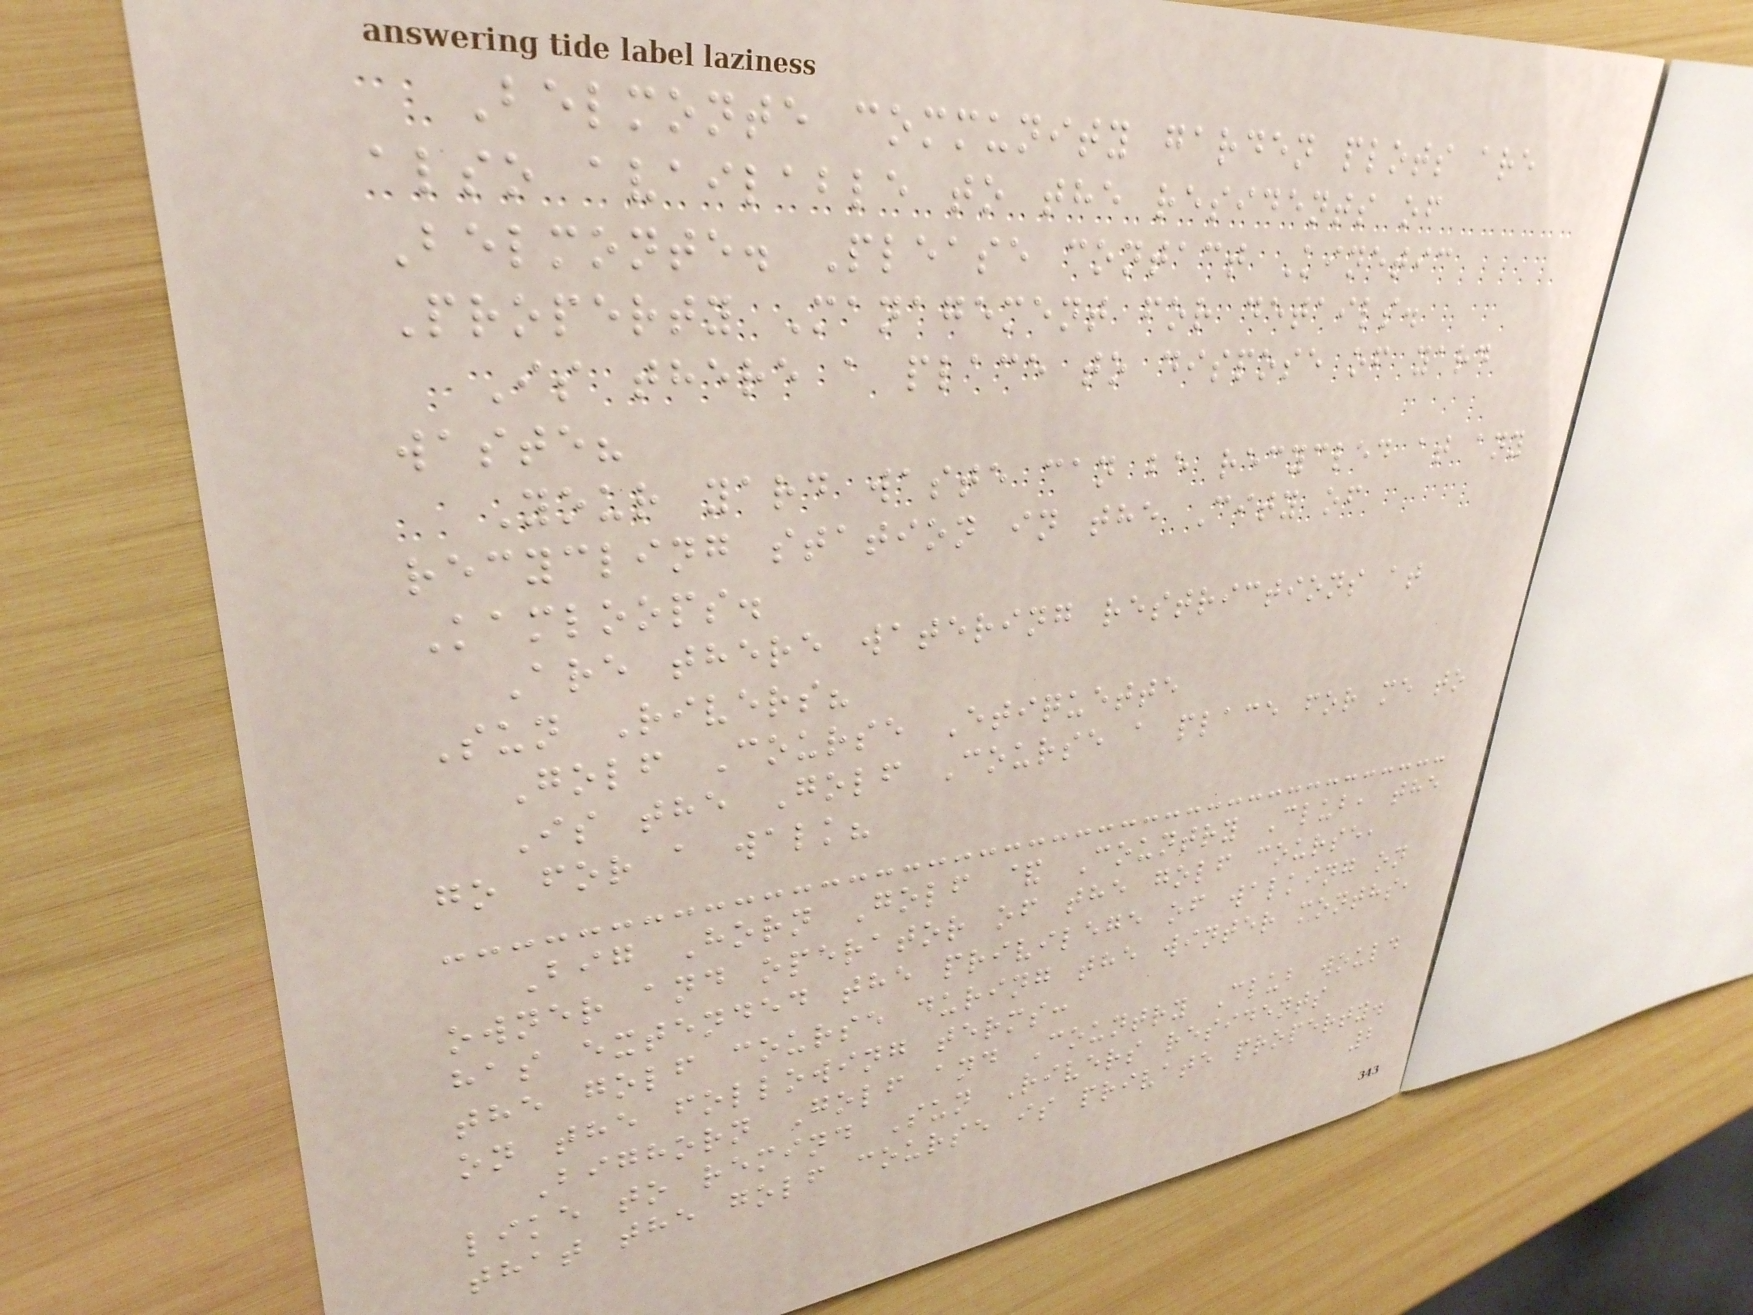Belmonte community garden plots are
also available to the residents of
Belmonte. Please contact Kinetic
Property Management for details.
Is there a place to dispose of yard
waste?
Your yard waste can be recycled at any
recycling station in the City of
Kamloops.
Are there watering restrictions at
Sun Rivers?
Golf Course Etiquette
Is the Golf Course a place for me to
go for a walk?
Big Horn Golf & Country Club, the
owner and operator of the golf course,
has extended the privilege of walking on
the golf course during the winter months,
on the following terms:
Bighorn Golf and Country Club would
like to remind Sun Rivers residents
that the golf course is private property.
2
